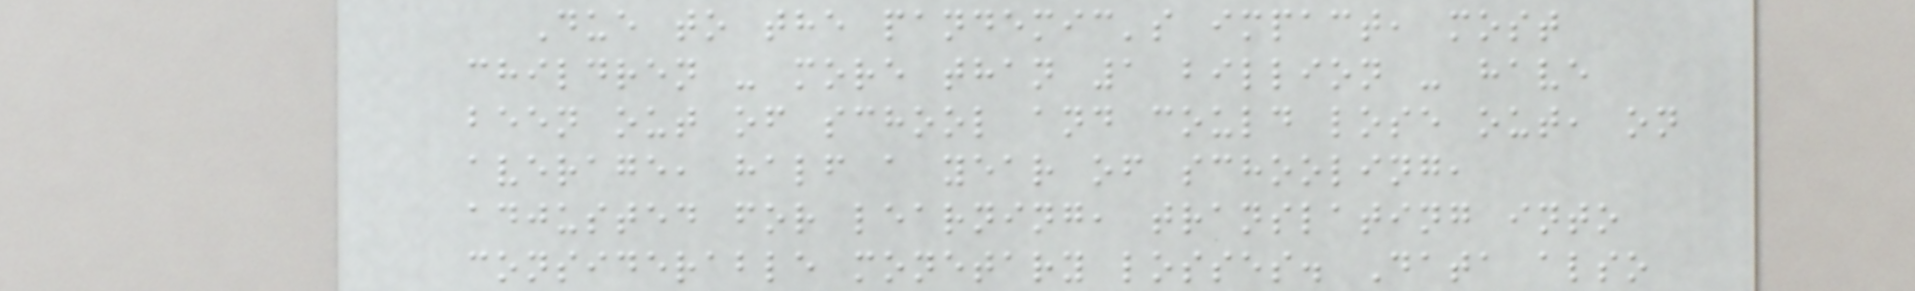Due to the pandemic's impact, most
children - more than 1 billion - have
been out of school and could lose out, on
average, half a year of schooling,
adjusted for learning, translating into
considerable monetary losses. Data also
